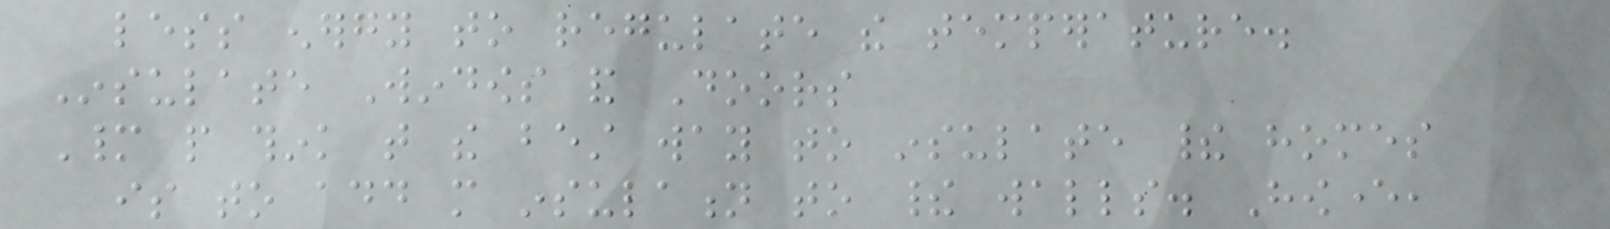less energy to regulate the temperature.
Insulate Windows and Doors
Many people think that the best way to insulate their homes
is to add more insulation to their walls. However,
